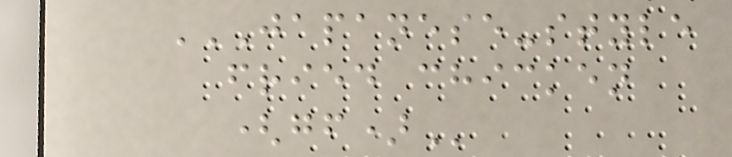JAPANESE-STYLE
FRIED CHICKEN
(GF)
